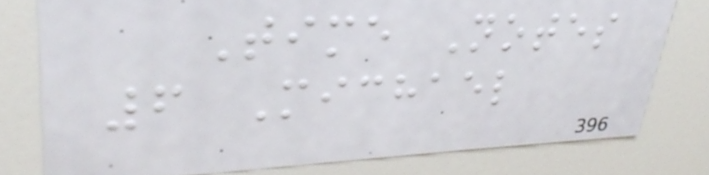Time Notes
6 Michael
